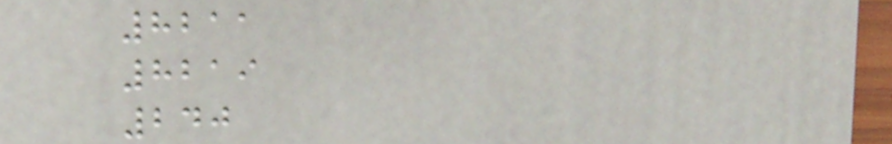8211
8219
240
